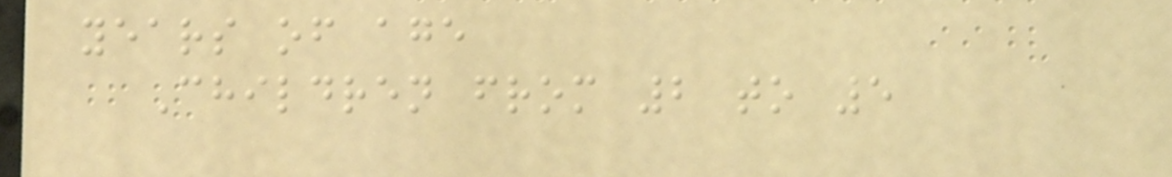years of age
Children from 2 to 5
